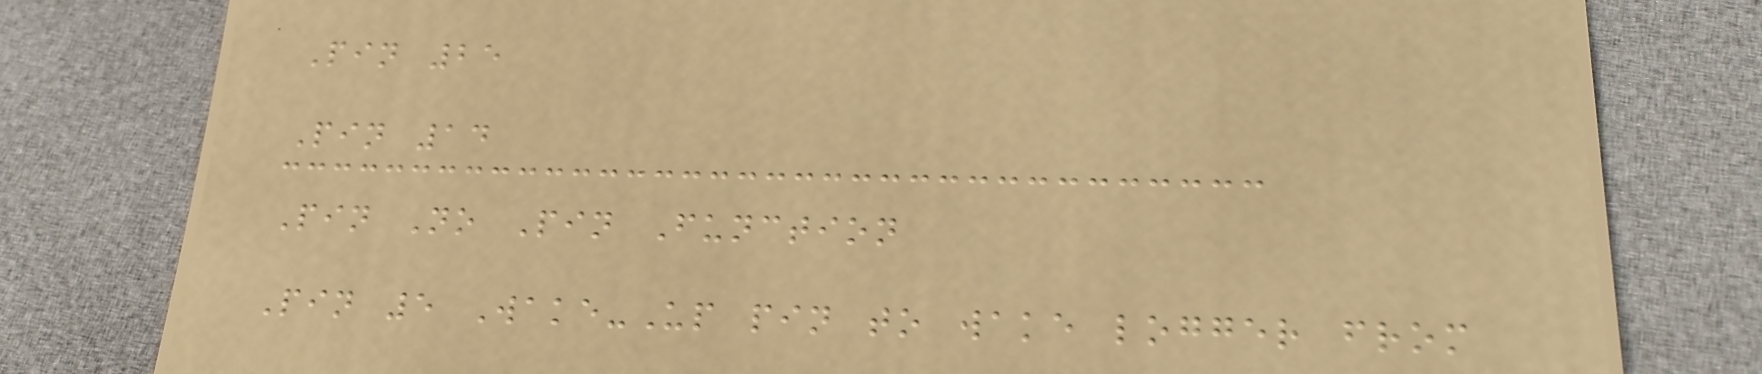Pin 25
Pin 14
Pin No Pin Function
Pin 5 Wake-Up pin to wake logger from
